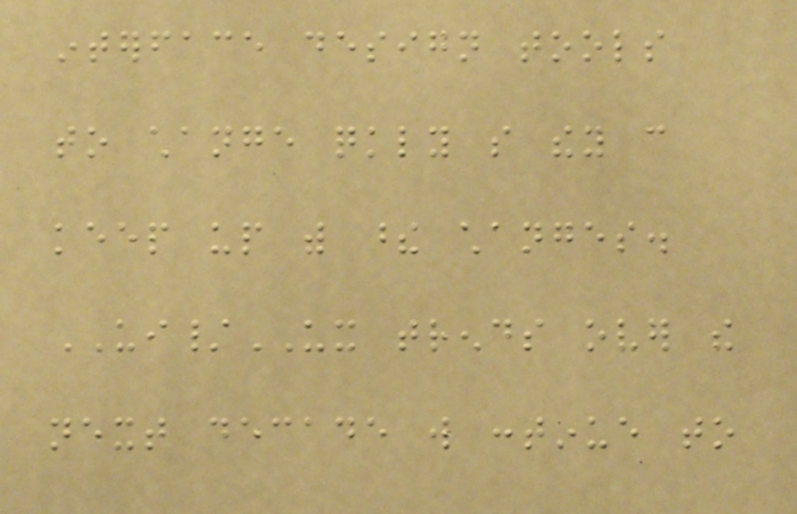interface design tools
to change quickly so they can
keep up with these changes.
UI/UX trends over the
next decade will continue to
